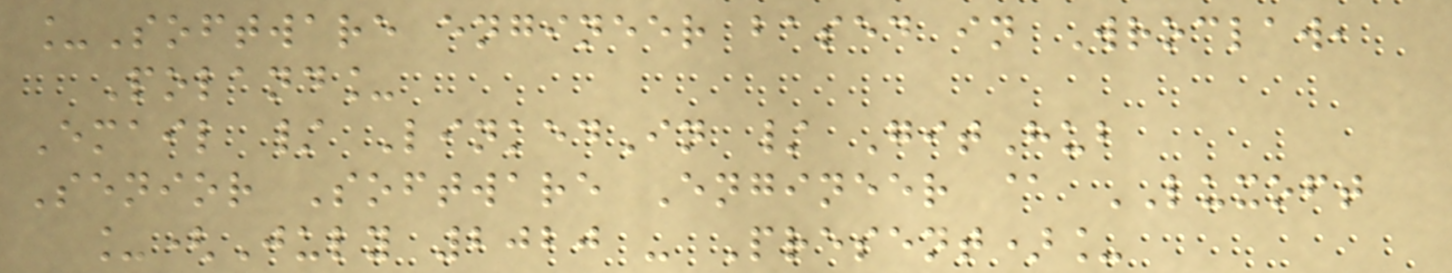_Software engineer based in Wroclaw,
Poland_
Email / LinkedIn / GitHub
Senior Software Engineer @ LUXOFT
_(July 2020 - Present)_
